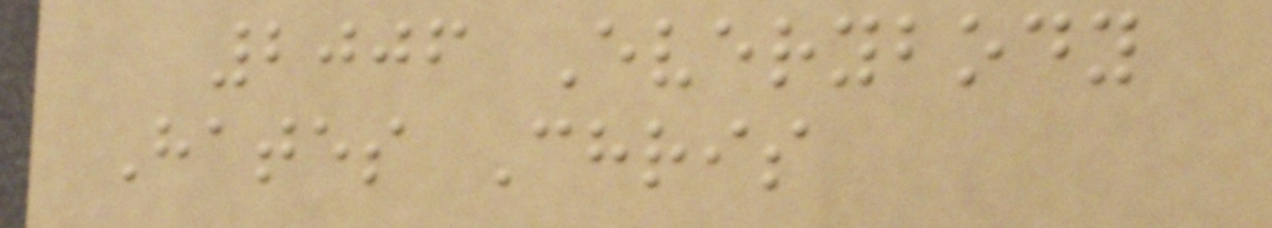2006 Everybody
Hates Chris
